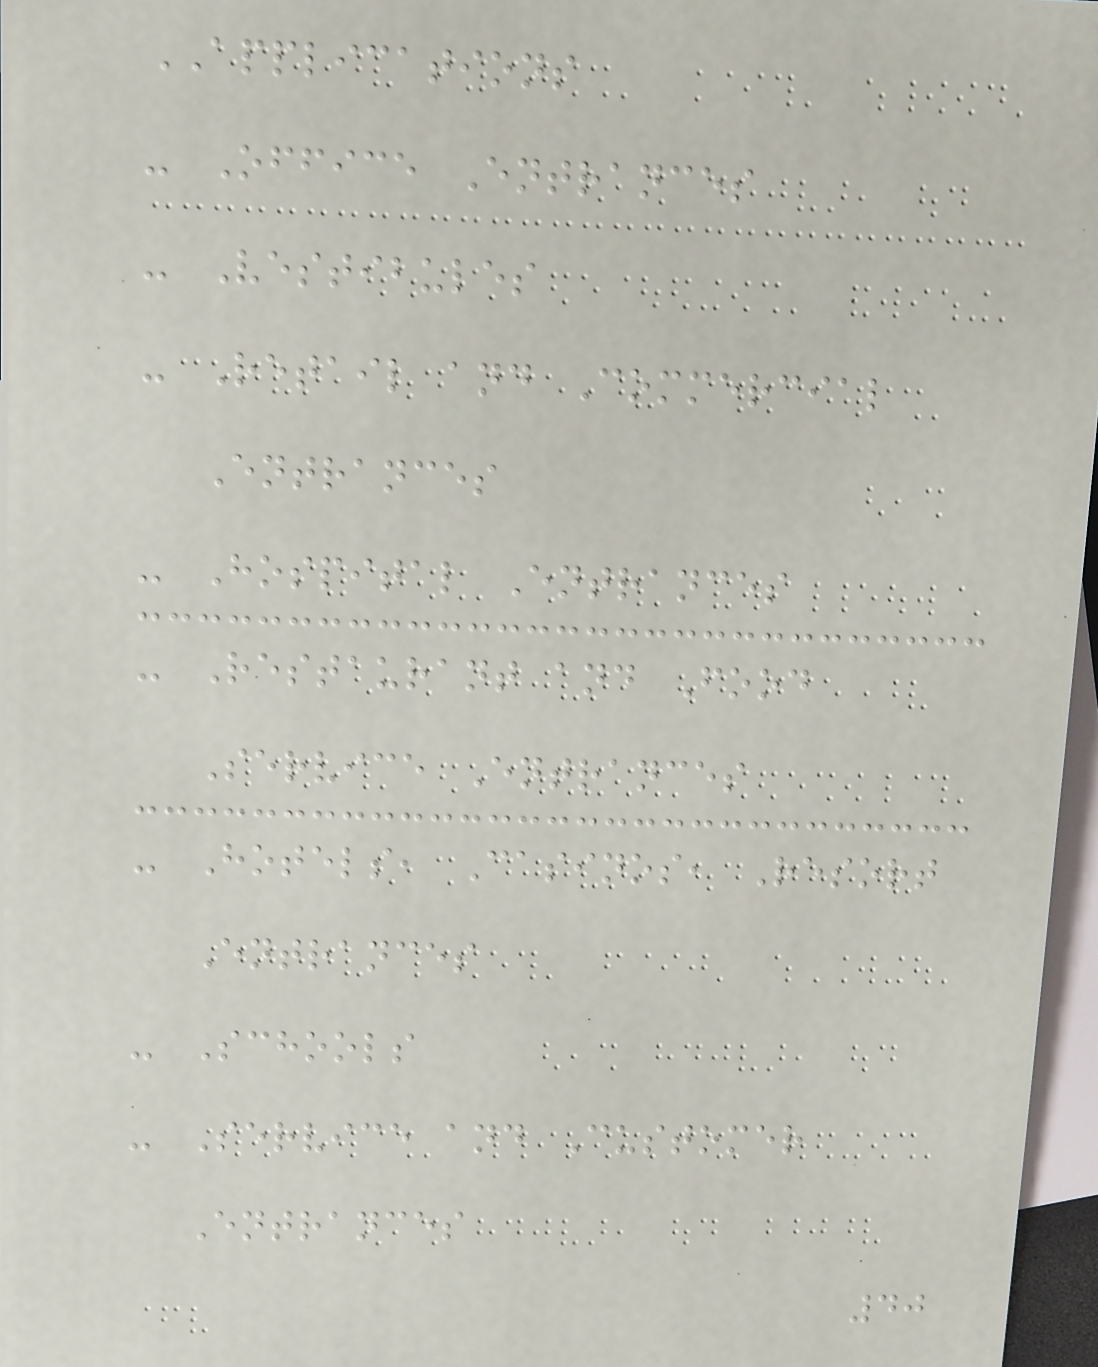APPLICATIONS
- Office Entrances
- Vestibules
- Retail and Commercial
Entrances
- Hospital Entrances
- Restaurant and Food
Service Entrances
- Hotels, Casinos, Resort
Entrances
- Schools
- Service and Customer
Entrances
40
